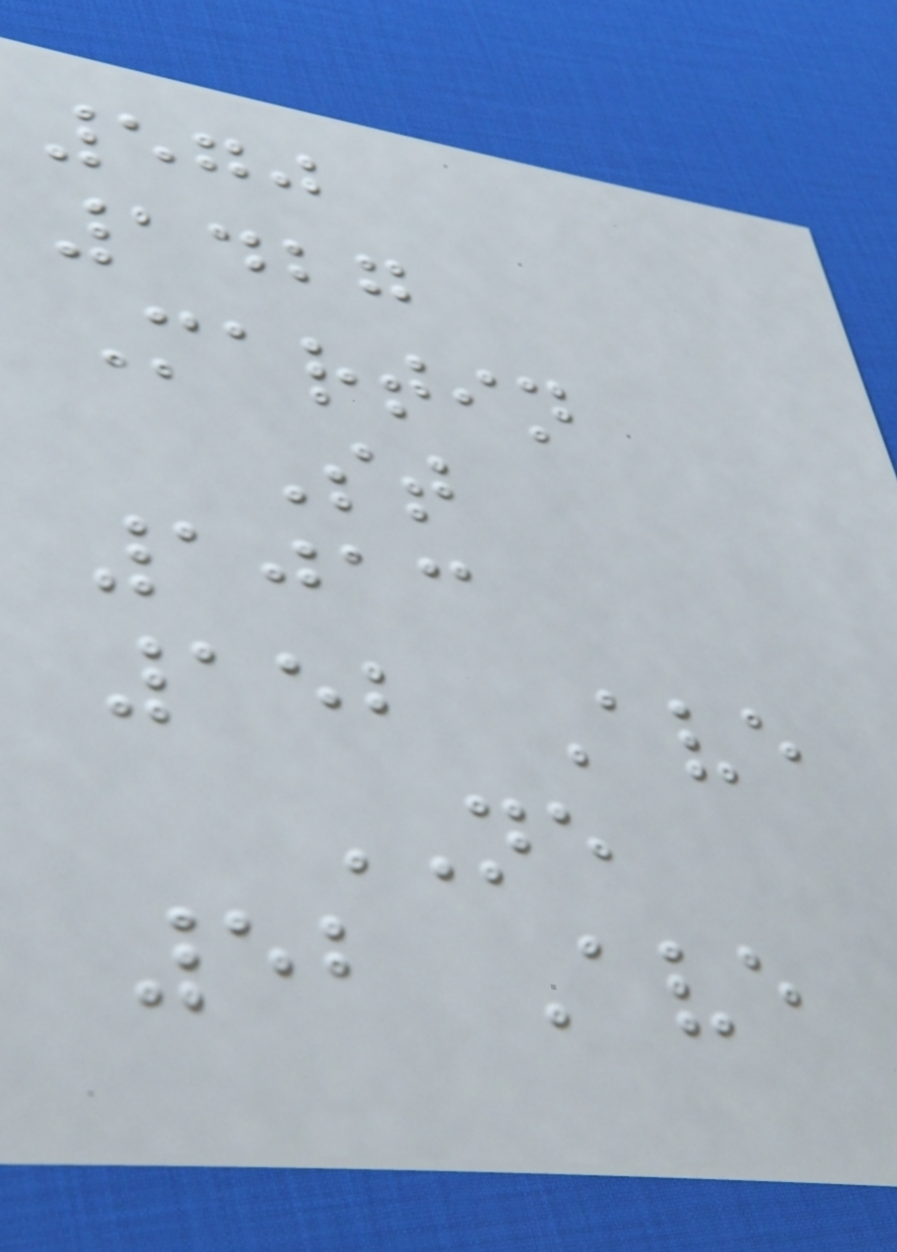570
1427
Martin
St
1013
152 Ave
NE
52 Ave
